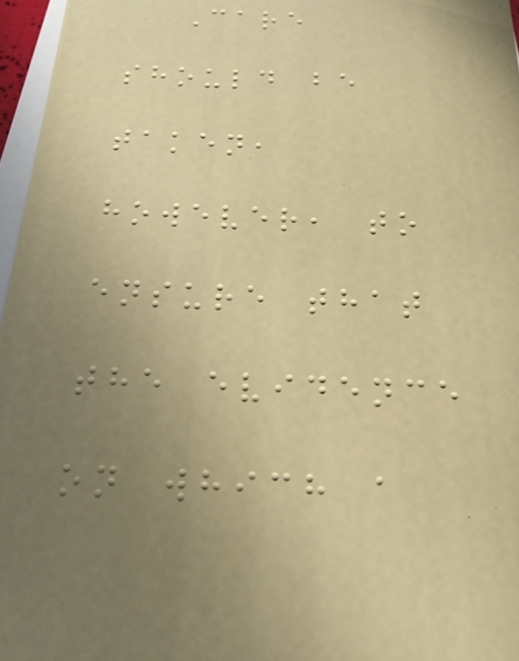Care
should be
taken,
however, to
ensure that
the evidence
on which a
